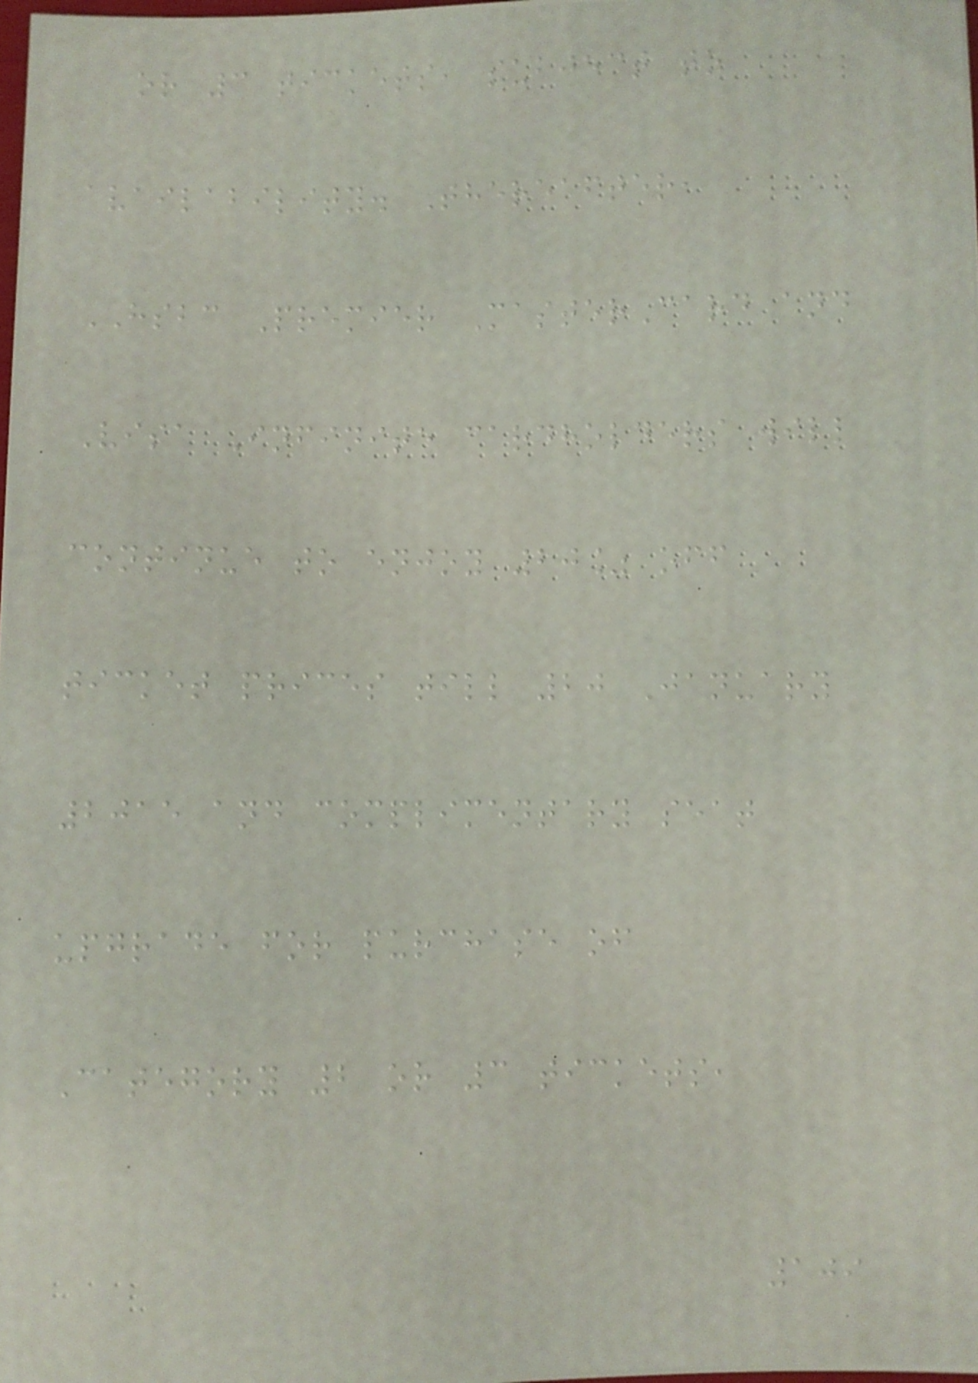or 3 tickets, subject to
availability. Thereafter,
HSBC Premier MasterCard and
Visa Infinite cardholders will
continue to enjoy 20% off
ticket prices till 20 January
2015 and complimentary seat
upgrade for purchase of
Category 2 or 3 tickets,
109
